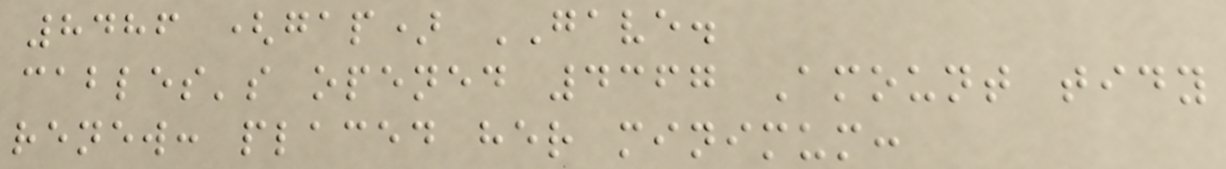8486 (gap) GAVE.
cables's opened 4367 Amount tidy
renew: placed her minimum:
